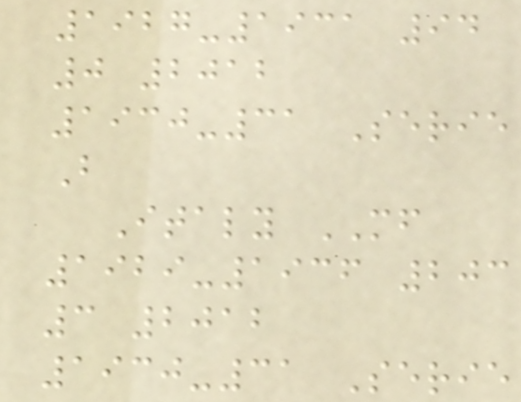1927-1931 94
0 2012
1930-31 Serie
B
Italy MF
1929-1936 203
3 2012
1930-31 Serie
